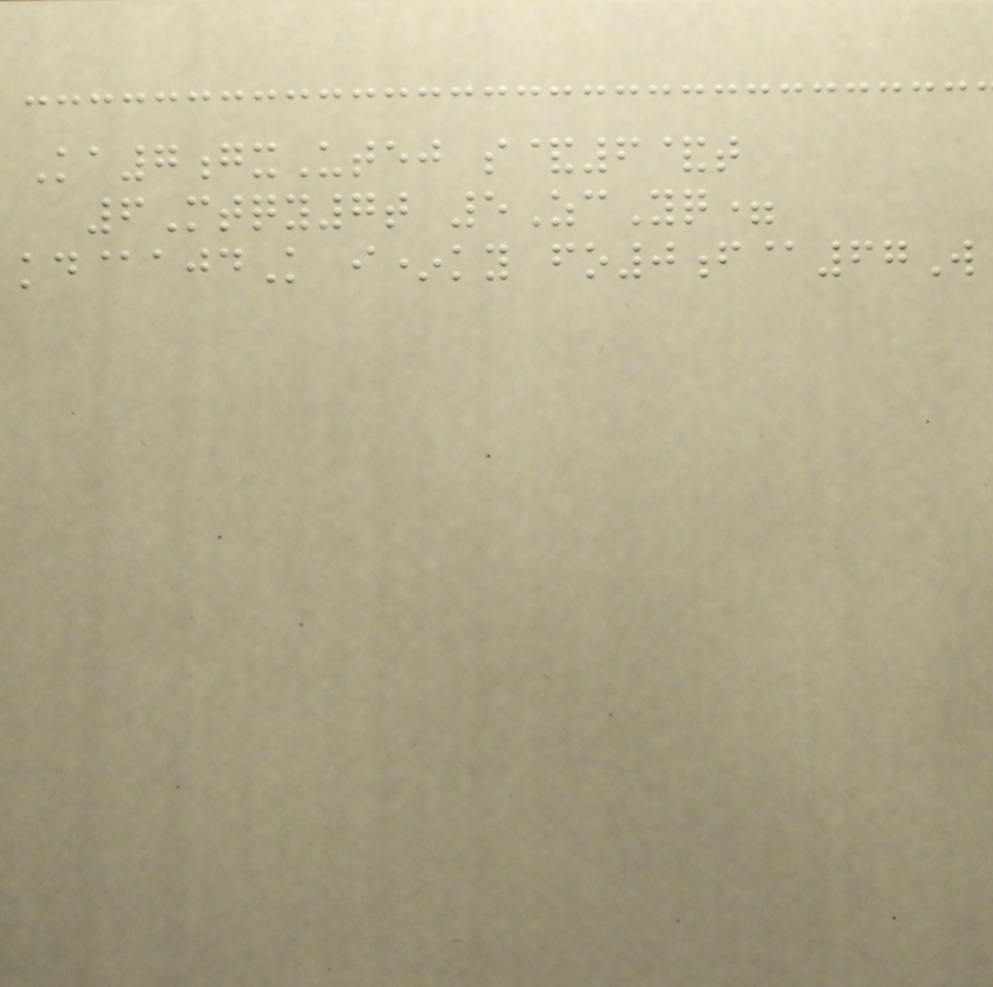Ka7gxUtej s&6&t
6Mtqy7t 5ZcYq=
kd@ajdK i*ky fo0f@67W
